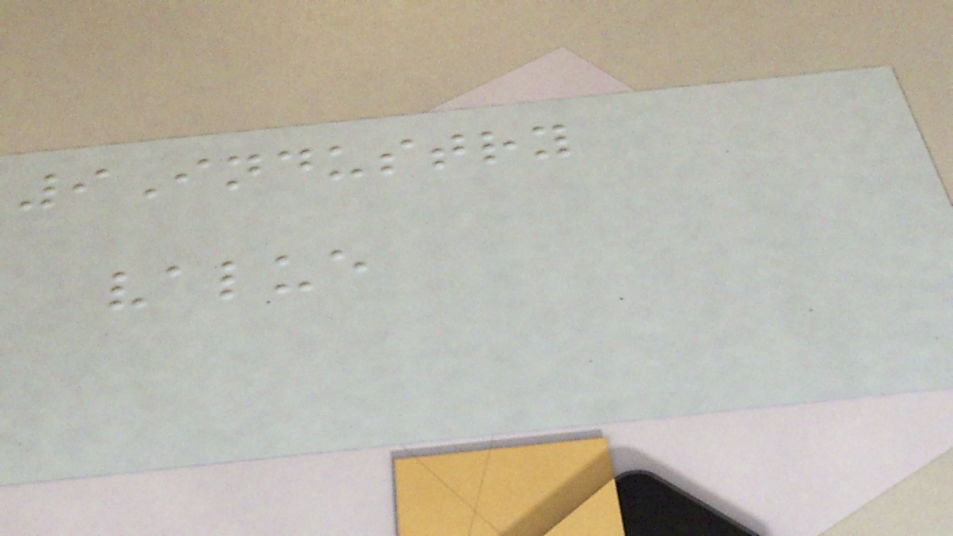9Industry
value
